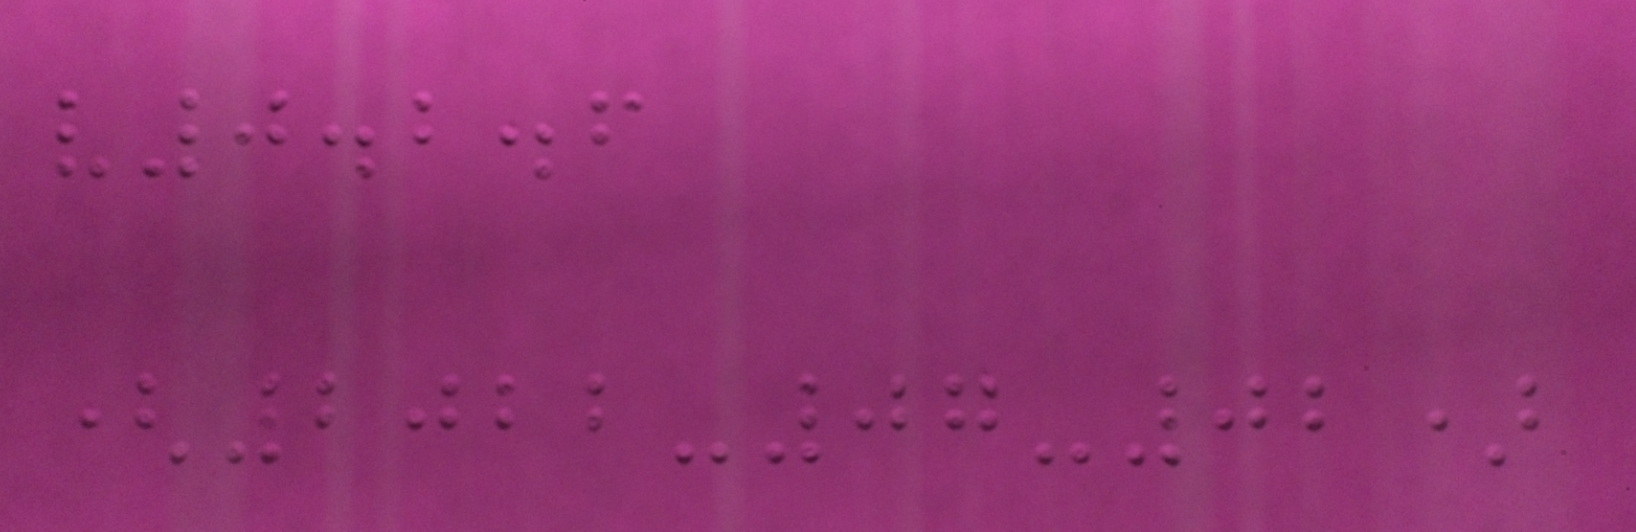v0.2.6
(2022-07-02)
